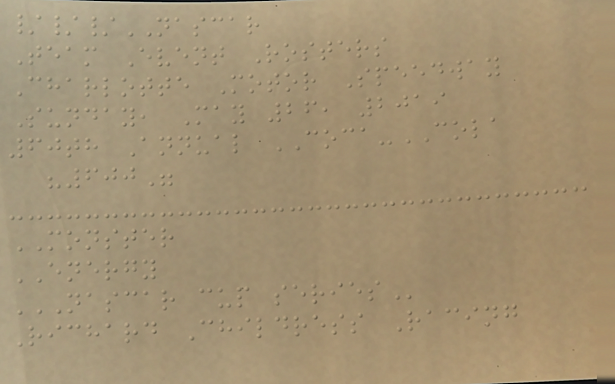///NASCAR
Team Event Rosters
Charlotte Motor Speedway
Sunday, May 26, 2019
60th Annual COCA-COLA
"600"
MONSTER
ENERGY
NASCAR CUP SERIES
Richard Childress Racing
